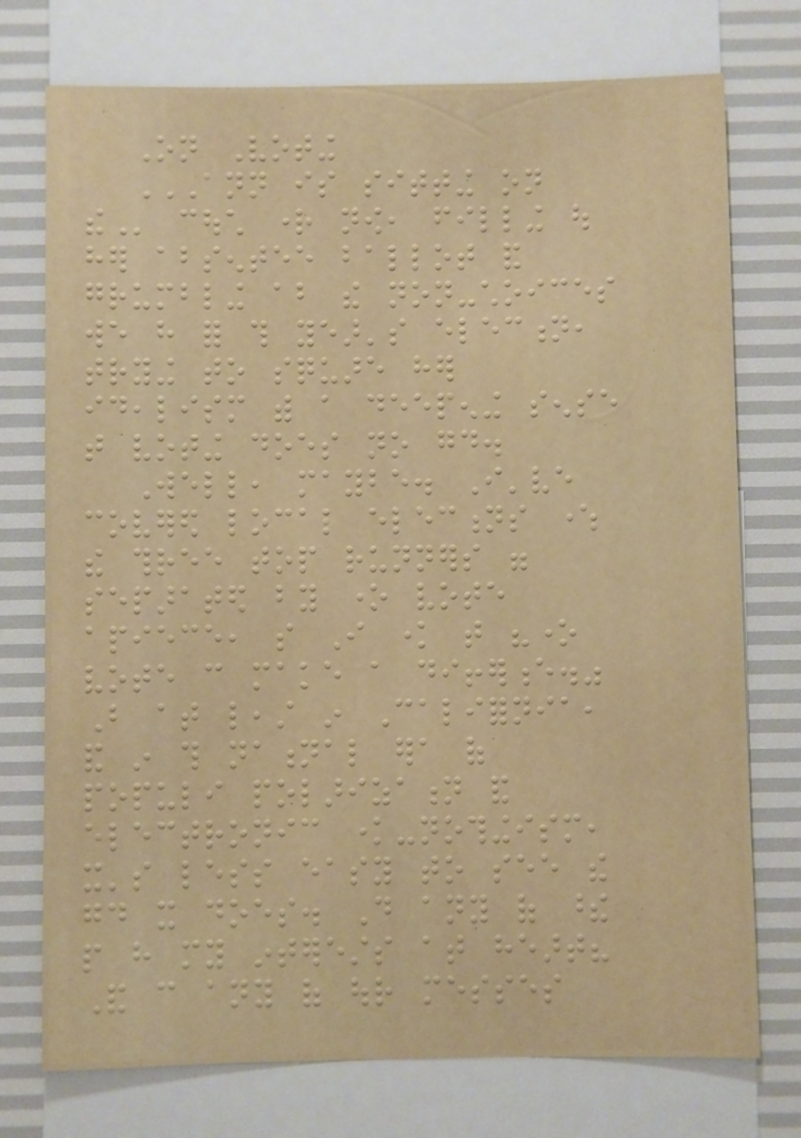On Voting
ANN IS SITTING ON
THE couch right now, filling out
her absentee ballot and
grumbling about the non-choices
we have for this year's election,
trying to square her
idealism with a deepening sense
that voting does no good.
Well, maybe. I've
covered local elections where
the three top runners were
separated by one vote
apiece, so I know that "one
vote can make a difference."
But at least in California,
and in this national era of
populi polarization and
electronic know-nothingism,
it's less easy to see the
good it does. Do any of these
people have my interests at heart?
And can any of our messes
